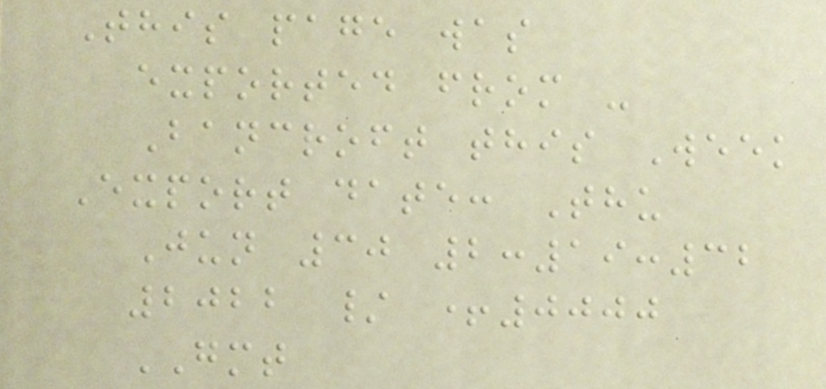This page was
exported from -
Bancroft this Week
Export date: Thu
Jun 30 2:19:32
2022 / +0000
GMT
